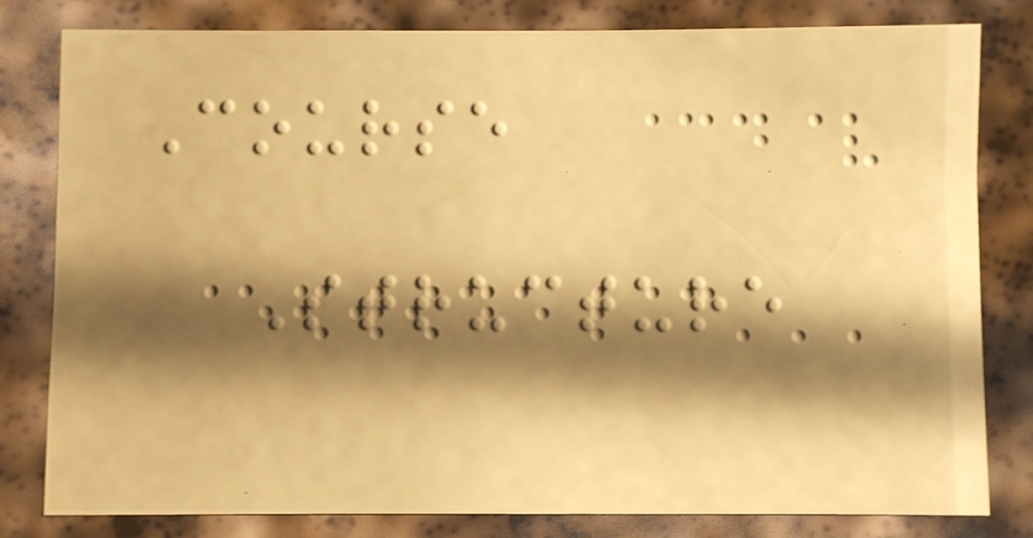Course
Structure
